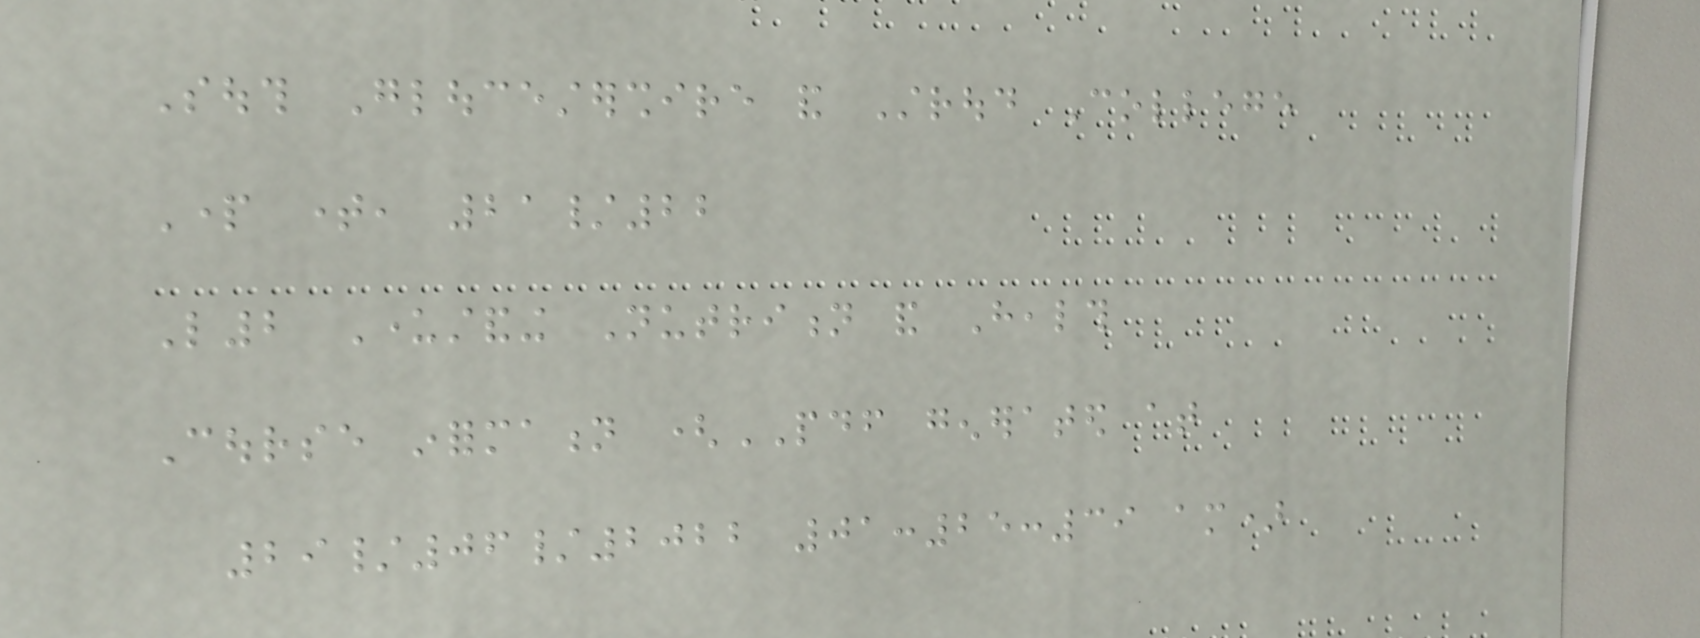South Gloucestershire and Stroud College
Part time, 21/22
L2 Understanding Nutrition and Health
Course information (PDF generated at
29/06/2022 01:25:39 am)
